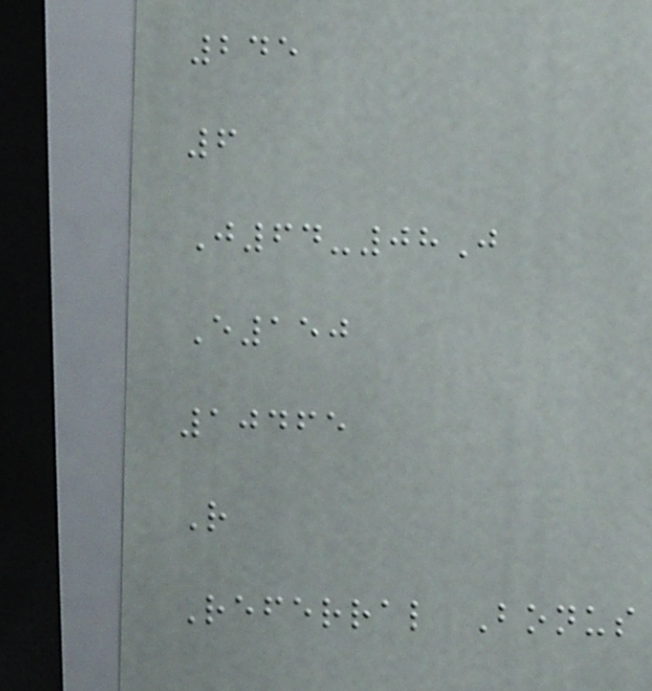245
6
J64-08J
E150
10465
R
Referral Bonus
